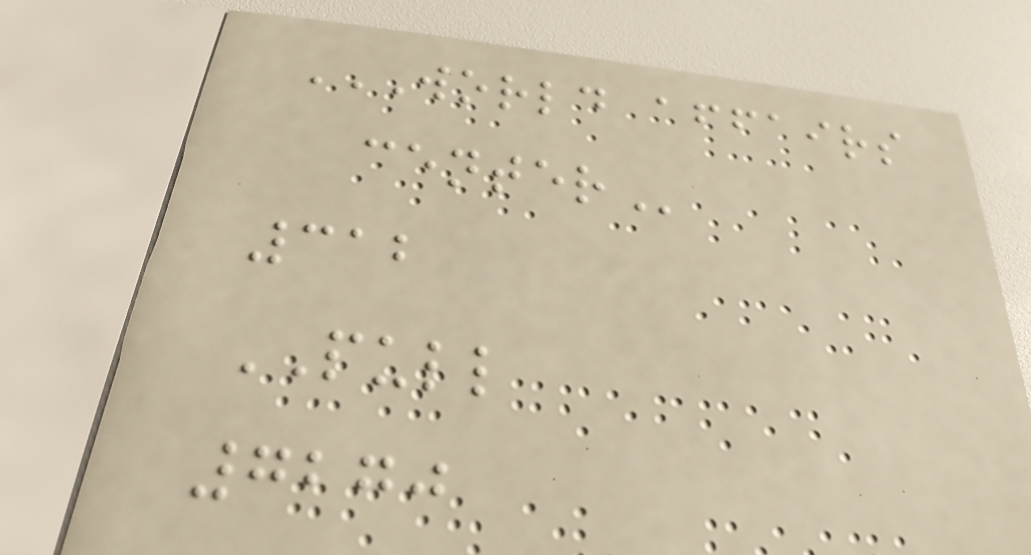WORLD AFFAIRS
CENTER
312
PULL
7270
